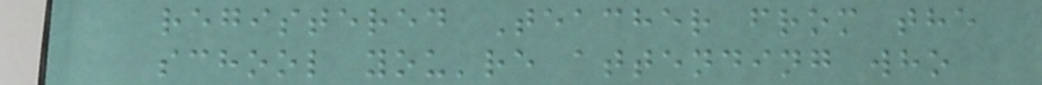registered Teacher from the
school you're attending who
